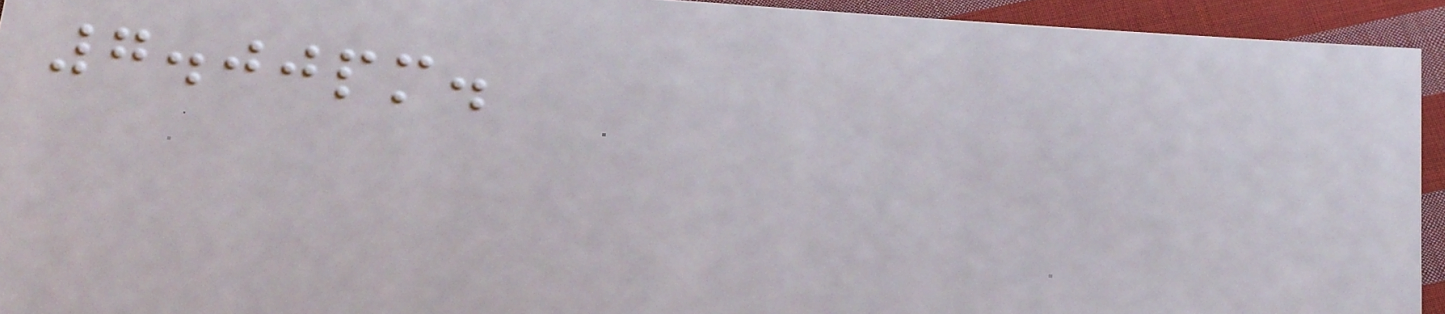7.00pm.
